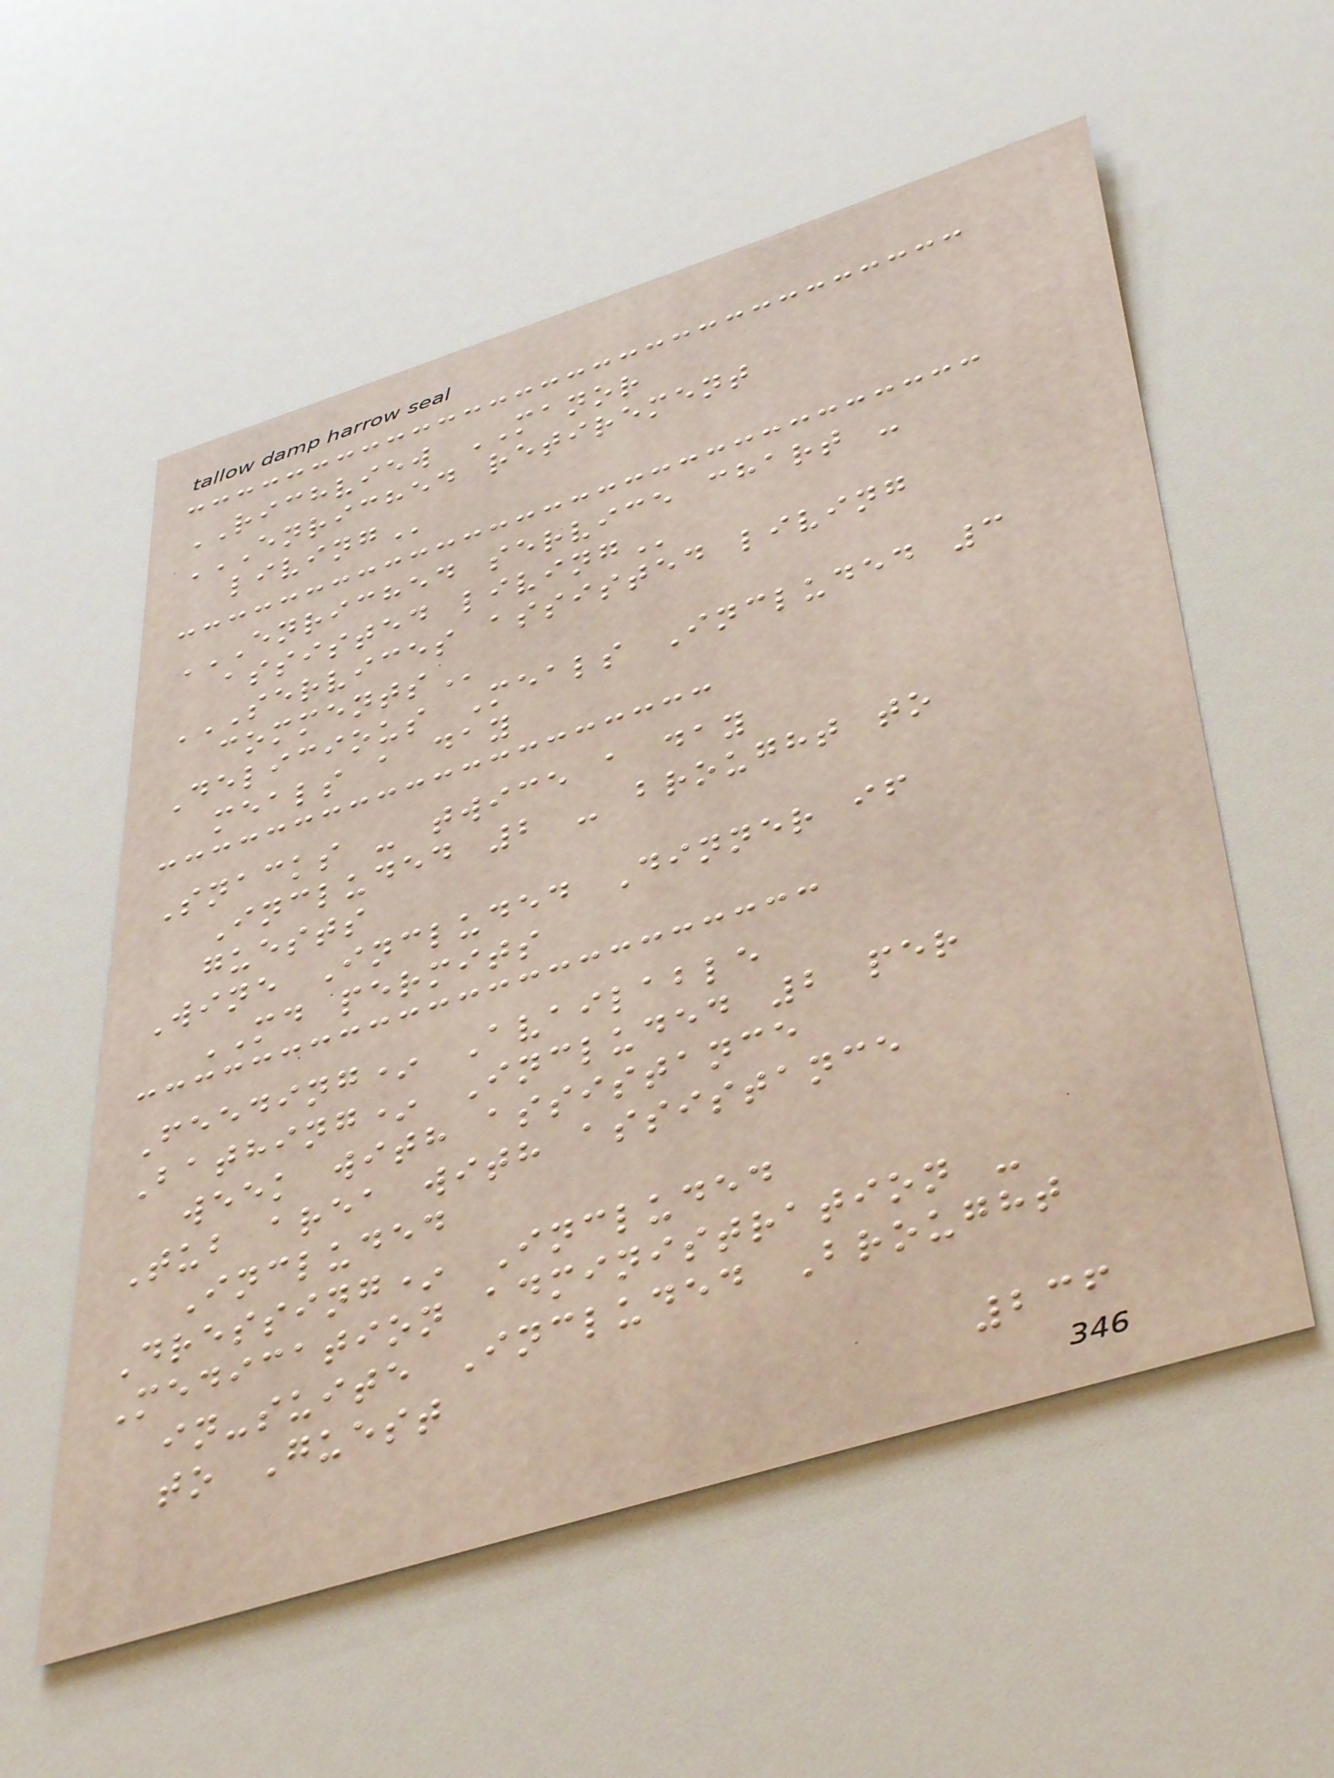RICHVIEW MANOR
ENRICHED RETIREMENT
LIVING
ENRICHED SERVICE CHART -
ASSISTED LIVING
SERVICES ASSISTED LIVING
COMMENTS
Delicious Meals Included 3
meals a day
Snacks - twice a day
Included 2 - brought to
guests
Wine Included Dinner if
MD permits
Feeding* Available
Bathing* Included 2 per
week with assistance
Tub area with assistance
Included
Dressing* Included
Medication administration -
in-suite Included Brought
to Guest
236
